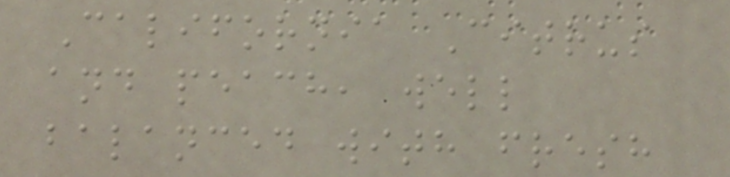California Citrus
and peach, well
balanced with fresh
